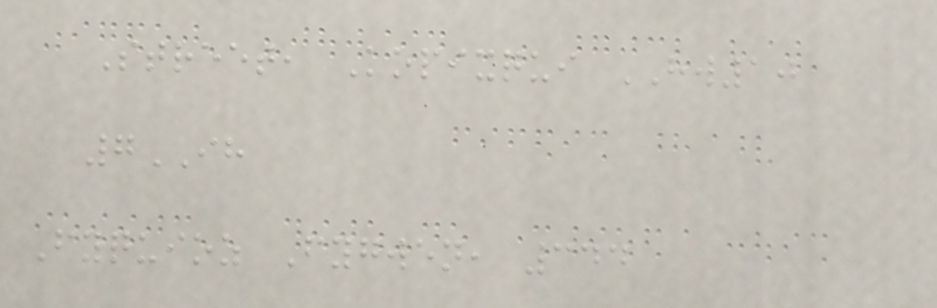Street, Kopixqui HW10
7IH
Fyquioz Fygwen, 344
